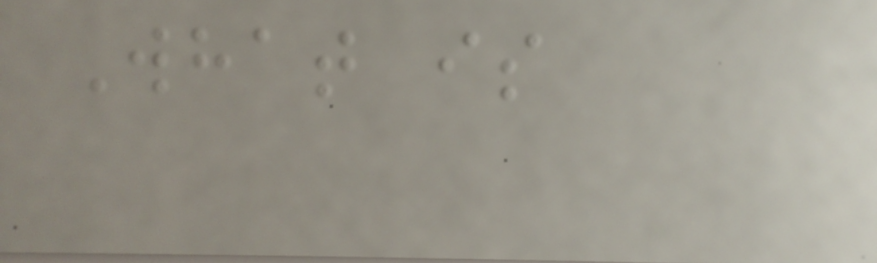What is
